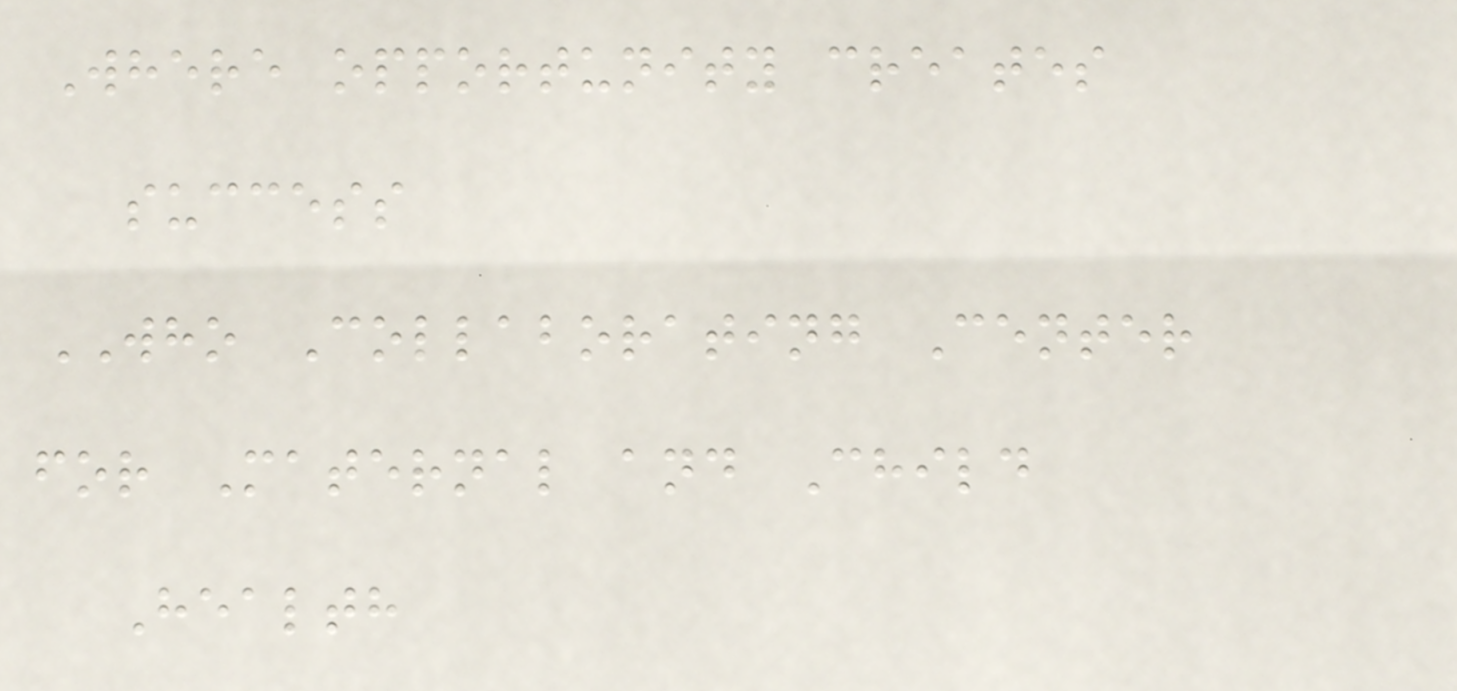Where opportunity creates
success
WHO Collaborating Center
for Maternal and Child
Health
